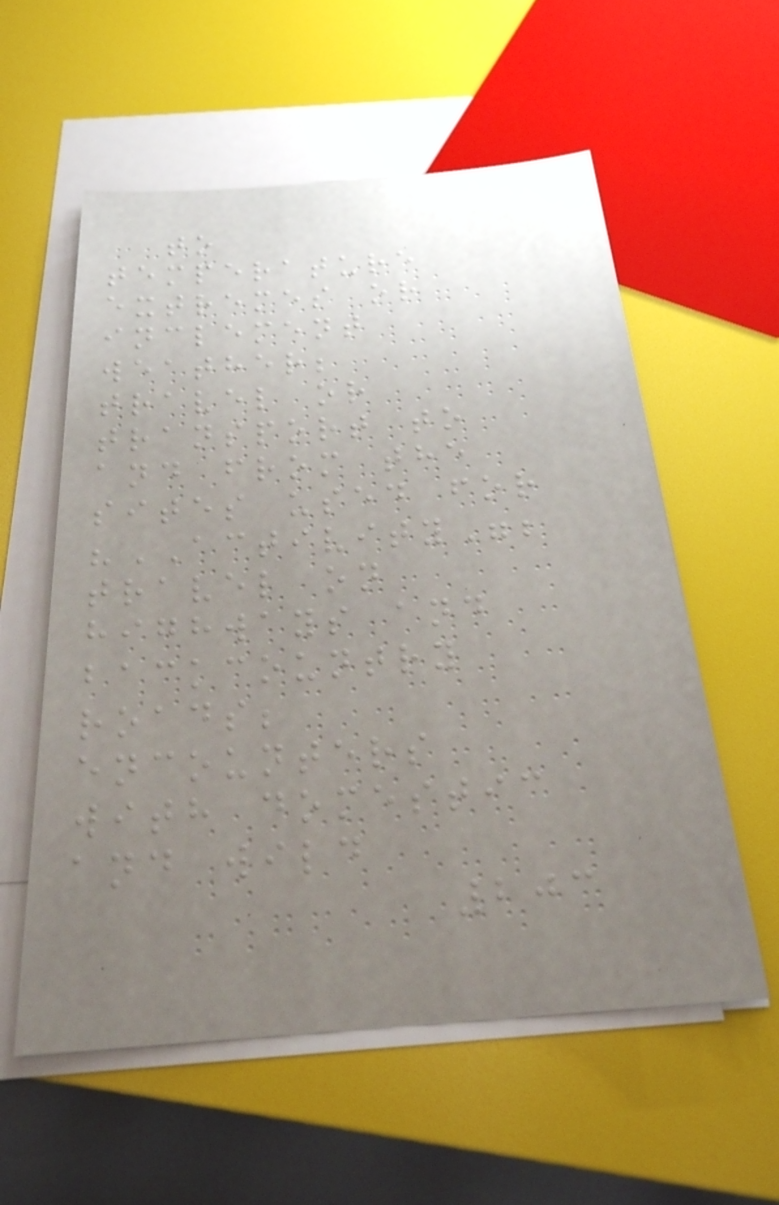to
temperature
extremes or
inclement
weather;
travel or
transport to
and from the
sites used for
"ACTIVITY";
travel on
highways and
backcountry
roads;
encounters
with domestic
and wild
203
